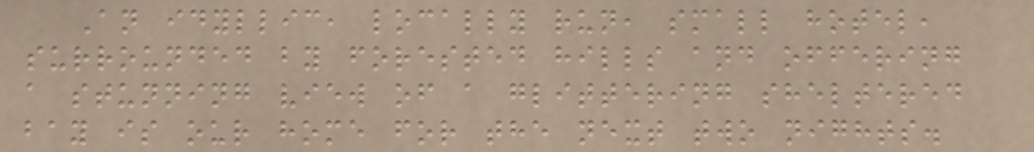An idyllic, locally run, small hotel,
surrounded by forested hills and offering
a stunning view of a glittering sheltered
bay is our home for the next two nights.
